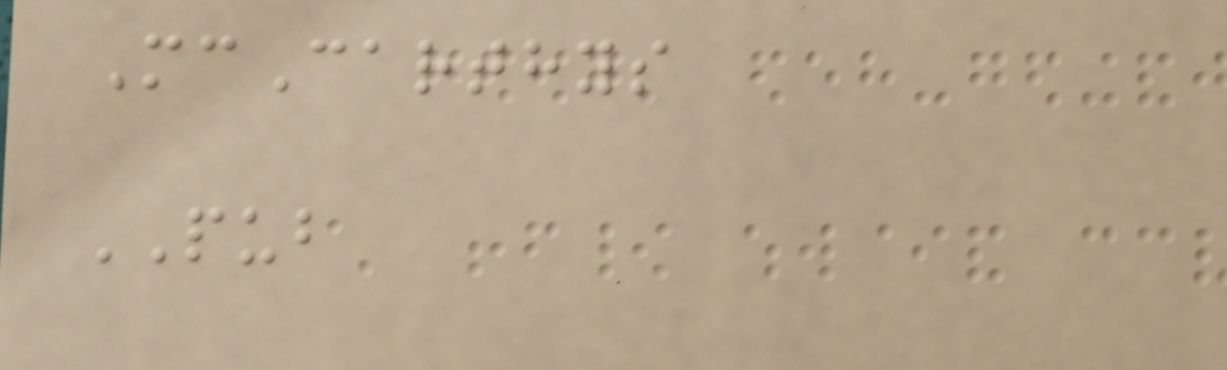McCarthys
PUB
